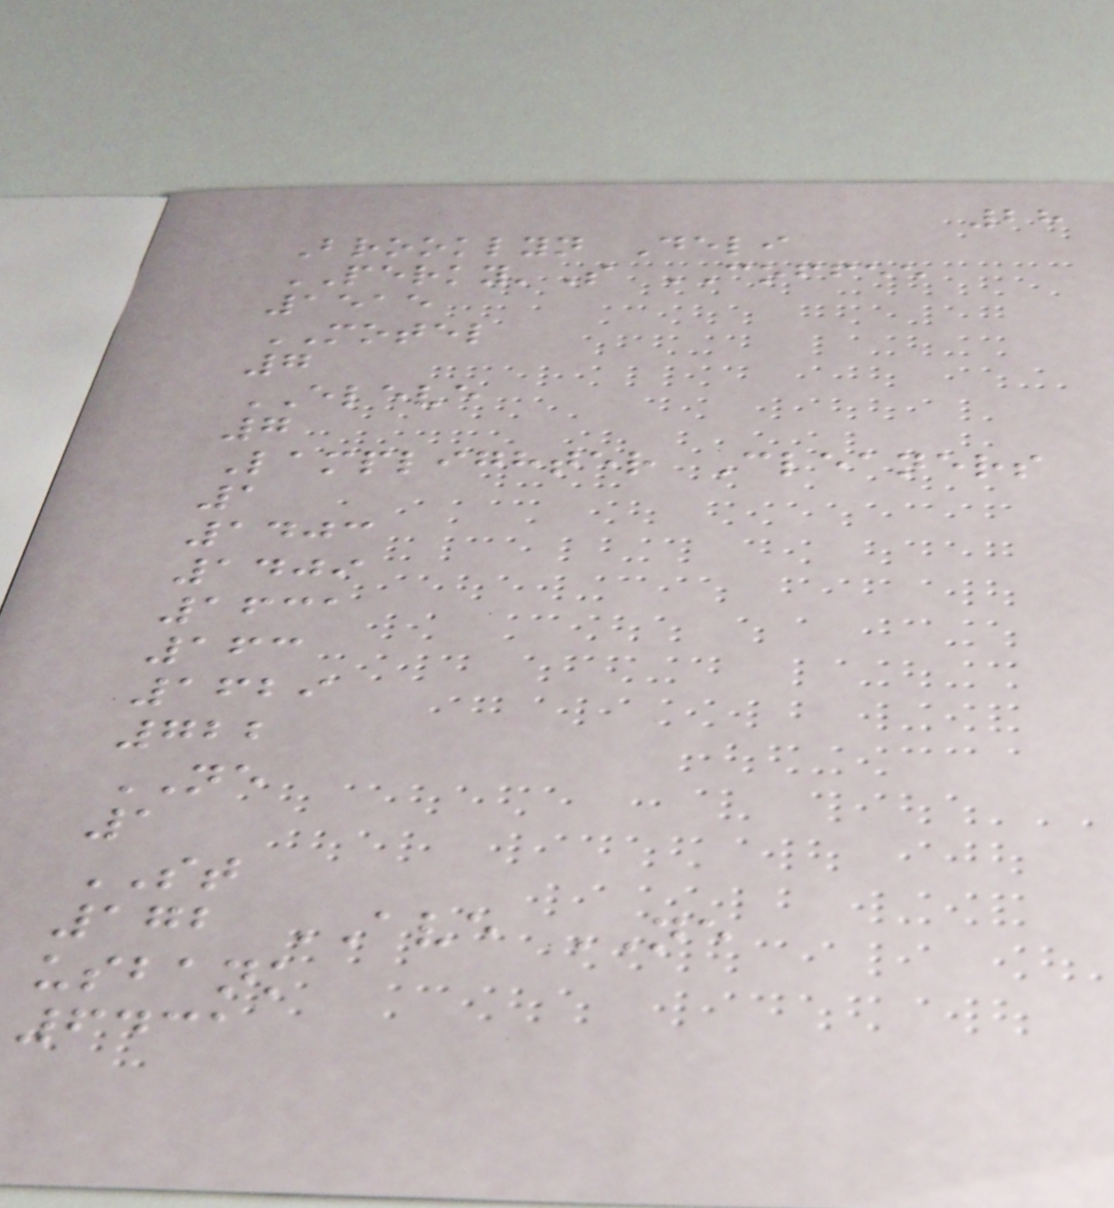28
Brooklyn Deli
PERKY'S COFFEE
1515
MOTEL
7
ELEVE
7
Lamplighter Cleaners
1
1403
1409
1631
163
1629
722
NE
1
ST
172 AVE NE
usbank
6431
